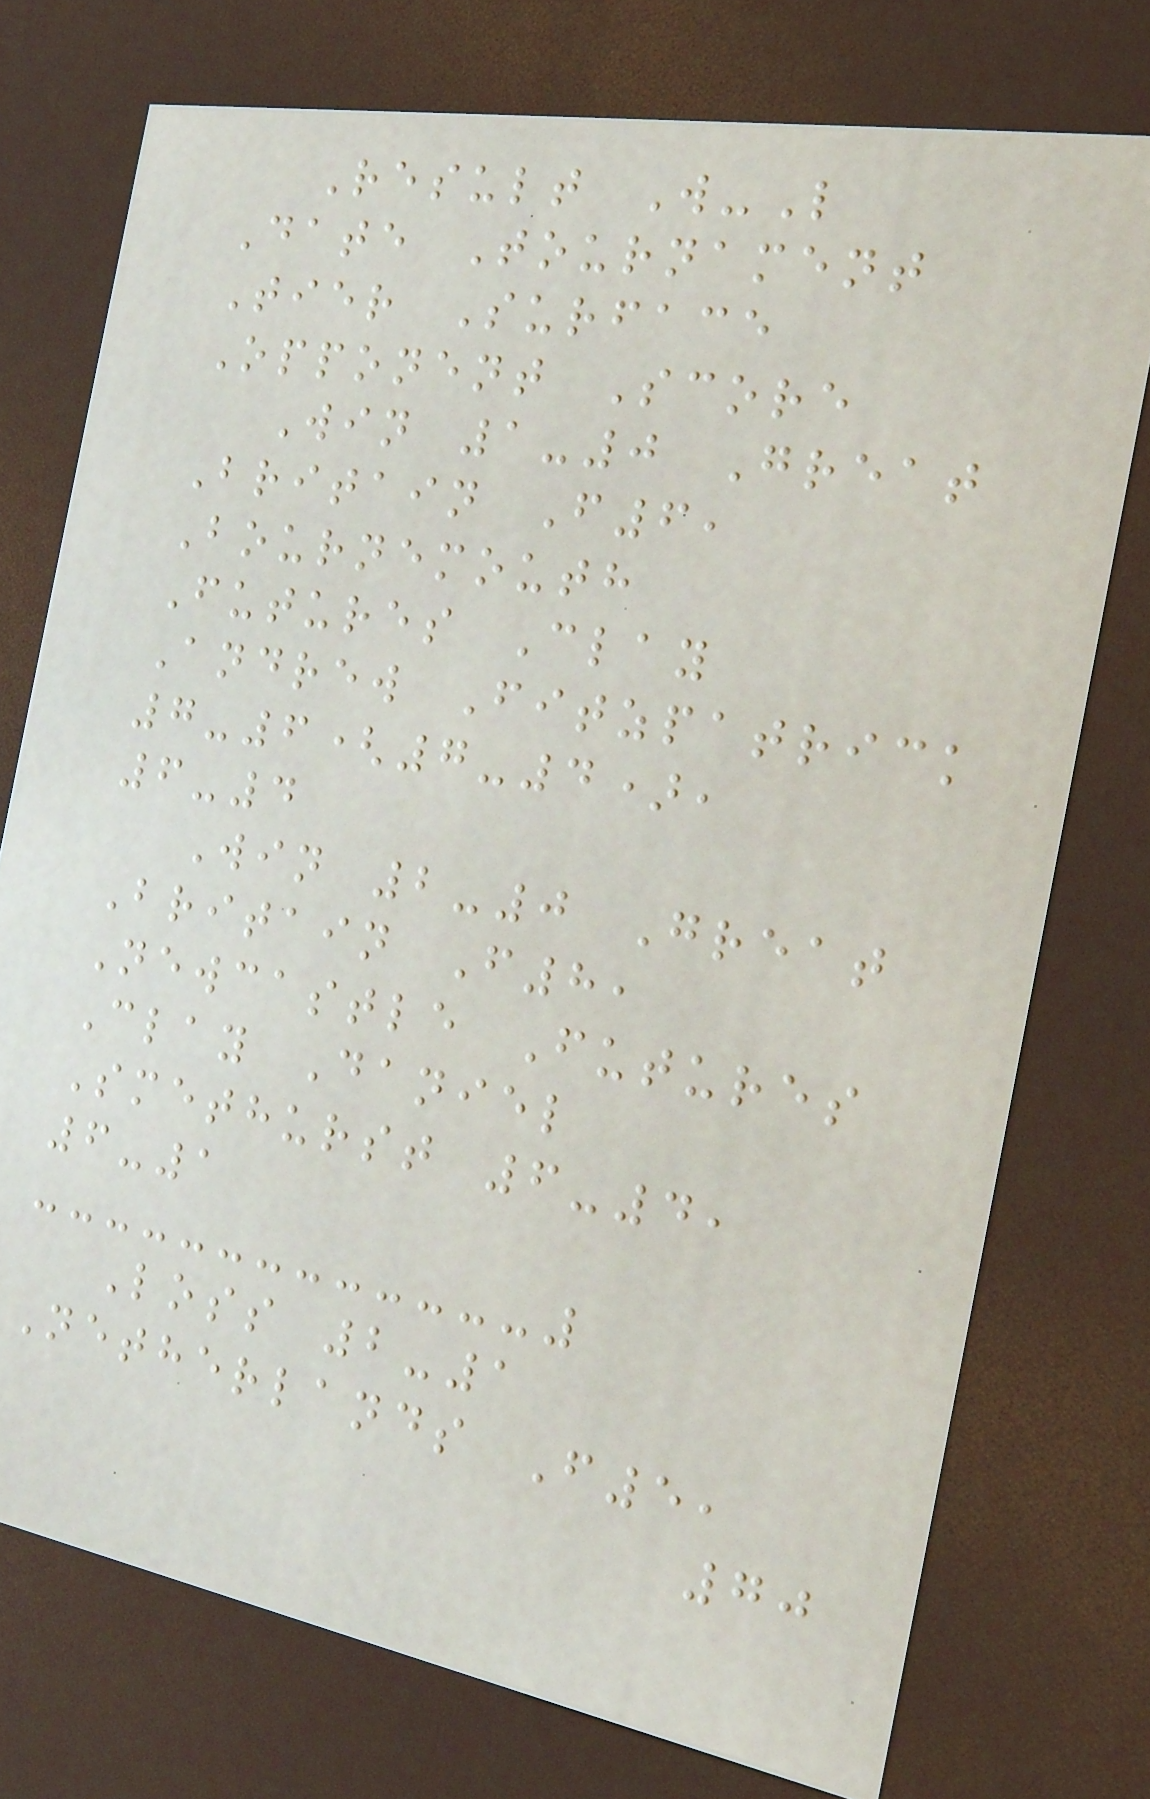Result W-L
Date Tournament
Tier Surface
Opponent Score
Win 1-0 Great
Britain F6,
Bournemouth
Futures Clay
Andrew Fitzpatrick
7-6(7-4),
6-4
Win 2-0 Great
Britain F8,
Newcastle Futures
Clay Daniel
Smethurst 6-4,
6-1
Loss 2-1
Netherlands F5,
70
